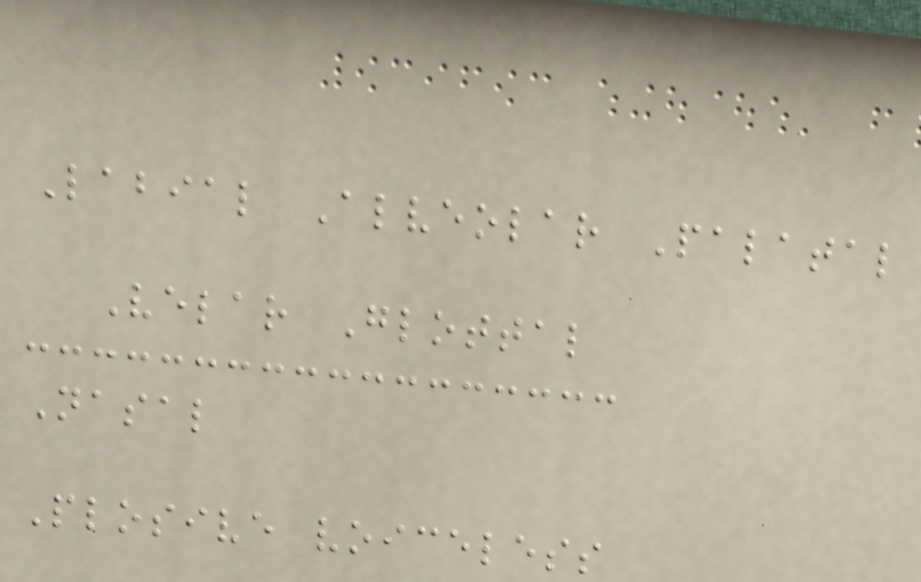Labial Alveolar Palatal
Velar Glottal
Nasal
Plosive voiceless
